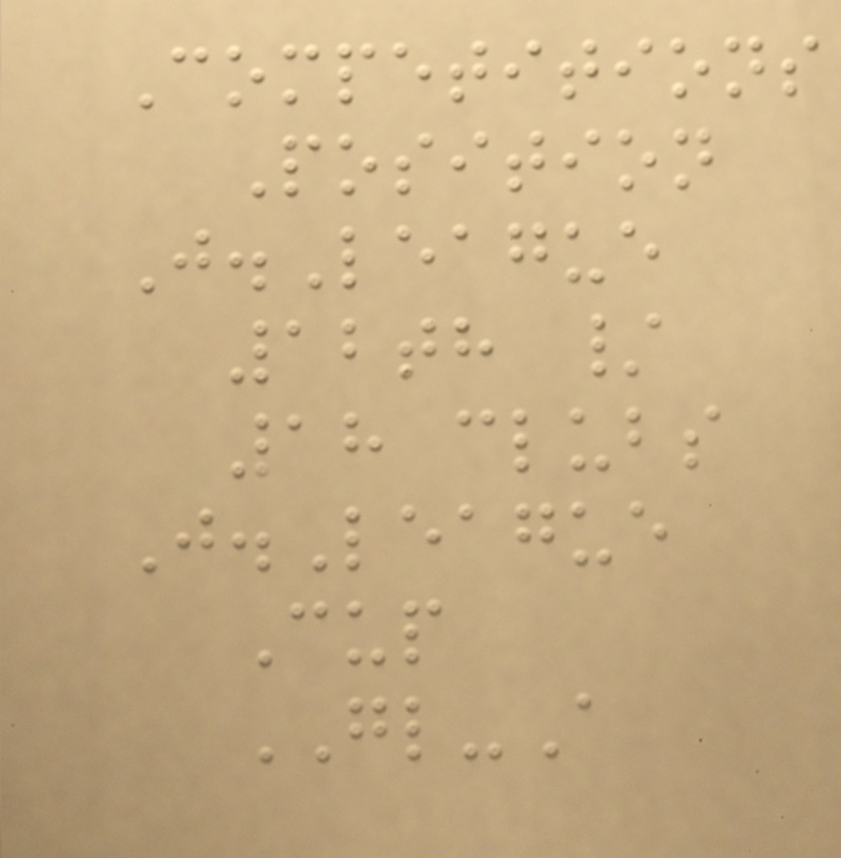Competitions
Position
J.League
12th /
18 clubs
J.League
Cup
GL-A
